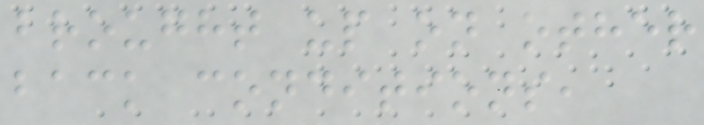brought up on other
back conditions,
